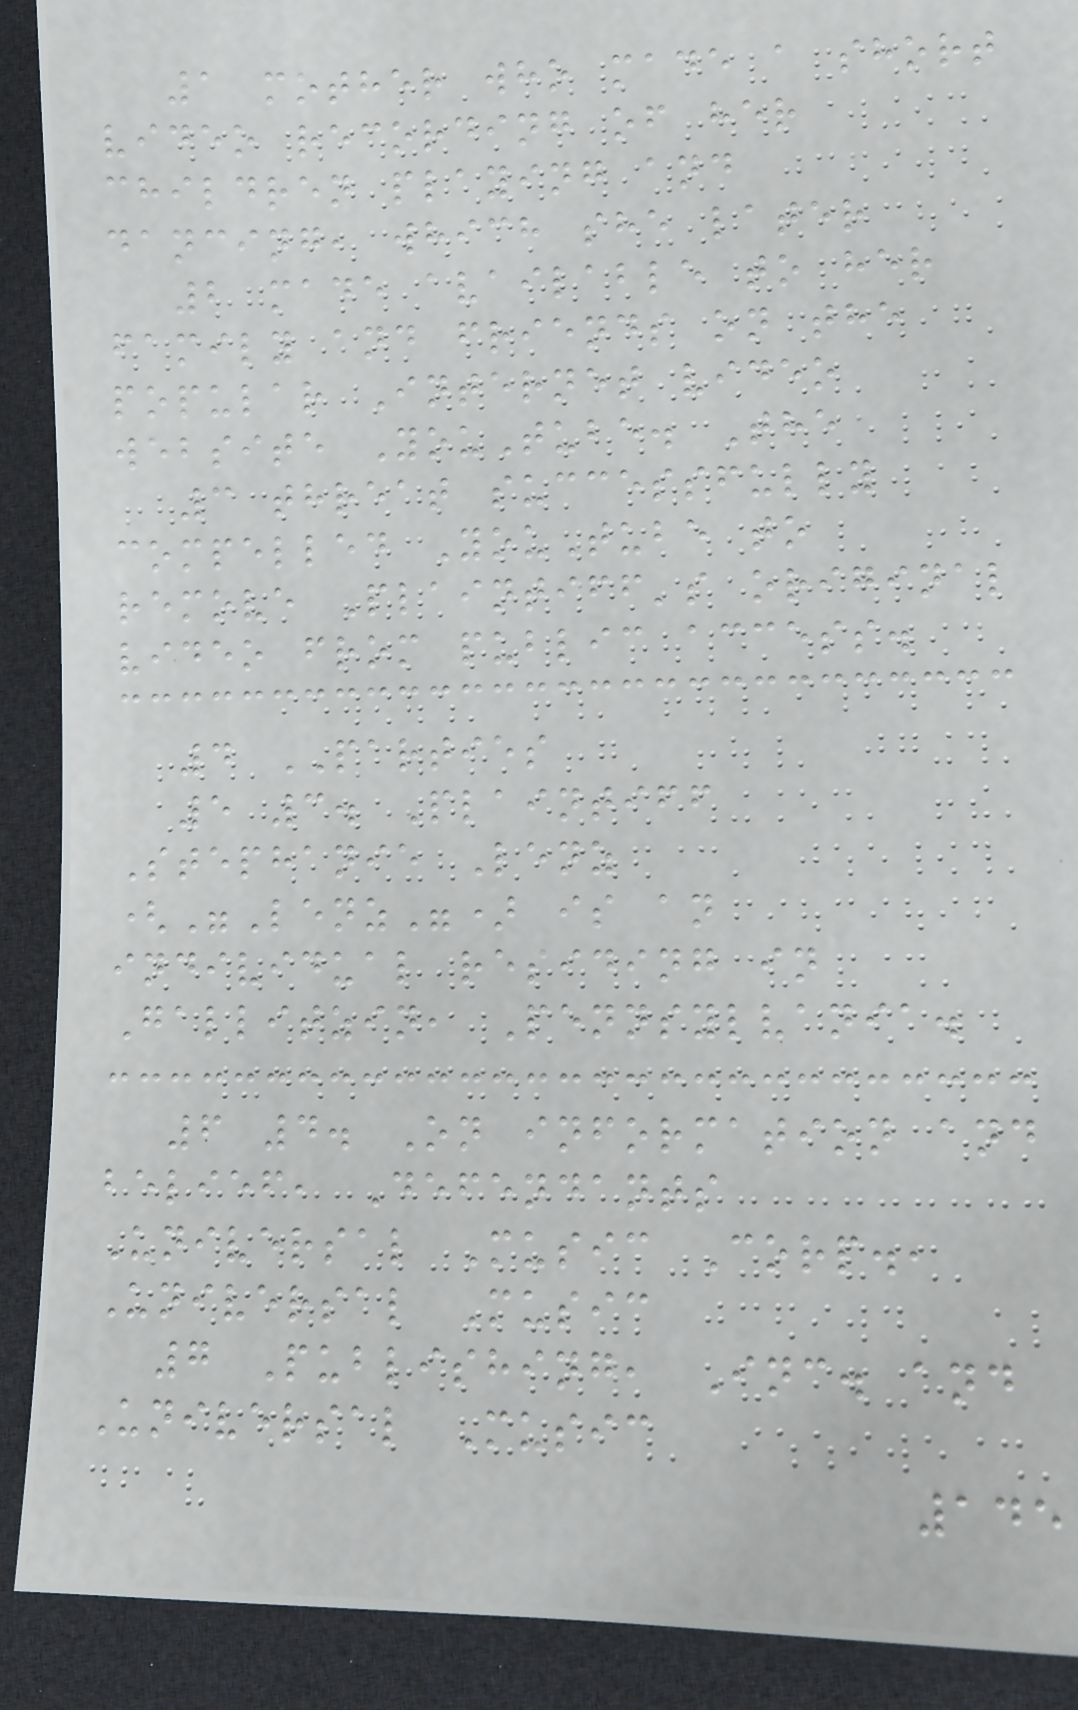1 mother who made a short
video recording of her
children playing and
dancing, which she later
2 made available to her
family and friends on the
popular Internet video
website YouTube. The
3 threat successfully
compelled YouTube to
remove Plaintiff's original
video from public access.
4 PARTIES
5 3. Plaintiff
Stephanie Lenz
("Lenz") is an
individual residing in
Gallitzin, Pennsylvania.
6 4. On information and
belief, Defendants
Universal Music Corp.,
Universal Music
7 Publishing, Inc. and
Universal Music
145
